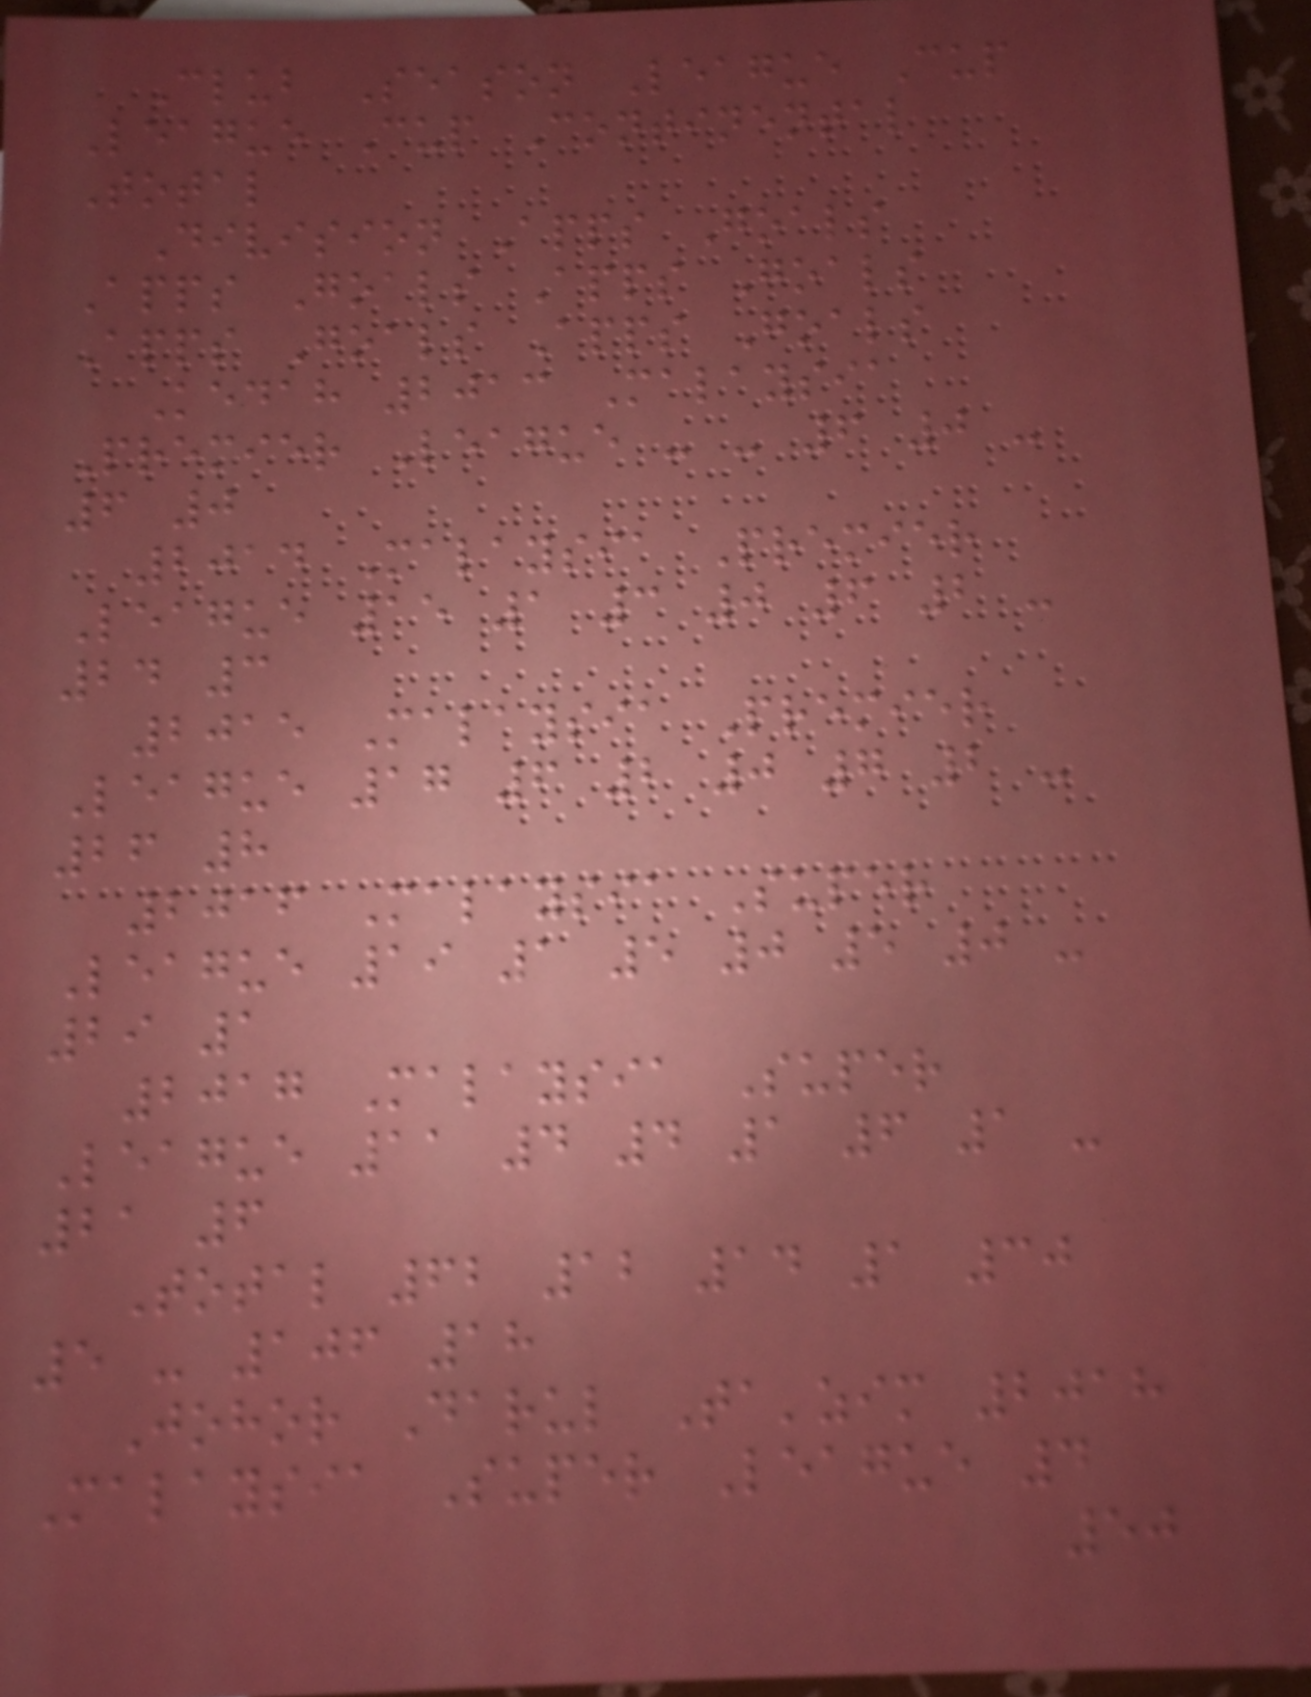Club Season League Cup
League Cup Continental
Total
Division Apps Goals
Apps Goals Apps Goals
Apps Goals Apps Goals
Kedah 2013 Malaysia
Premier League - - 6 0 -
6 0
2014 Malaysia Premier
League 15 1 3 0 6 2 -
24 3
2015 Malaysia Premier
League 17 6 2 0 7 2 -
26 8
2016 Malaysia Super
League 19 1 5 0 5 0 -
29 1
2017 Malaysia Super
League 11 4 4 1 6 1 -
21 6
Total 62 12 14 1 30
5 - 106 18
Johor Darul Ta'zim 2018
Malaysia Super League 4
50
